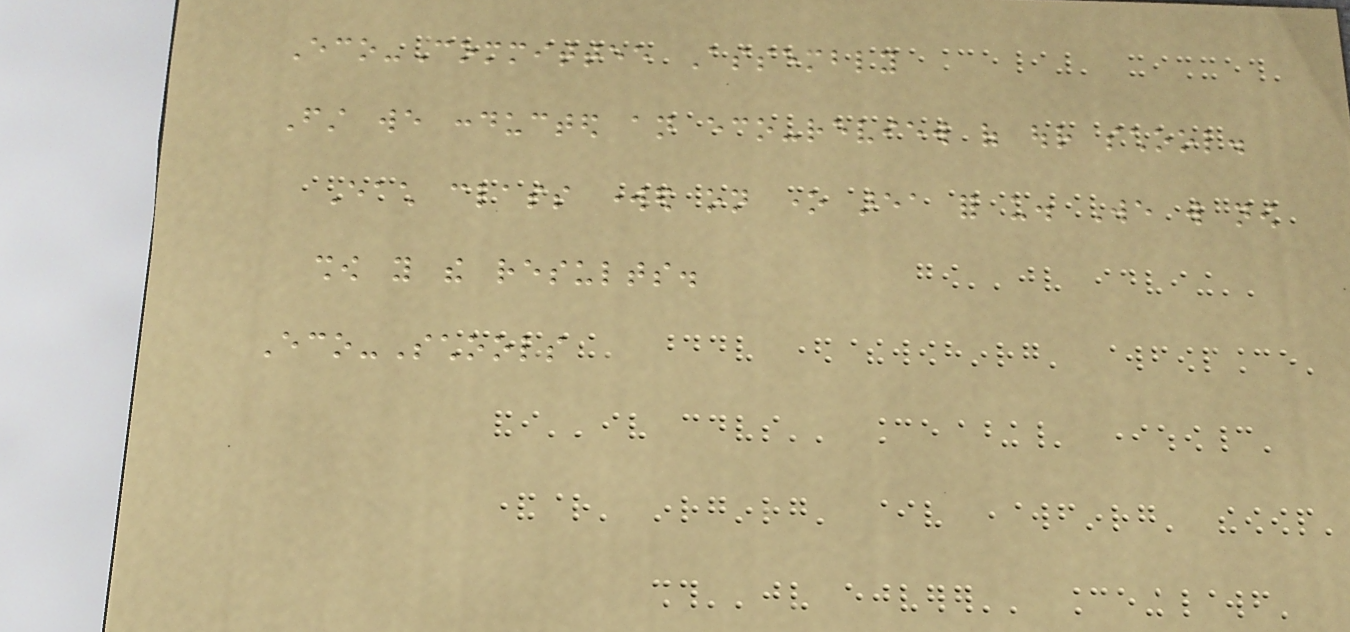Eco-Committee Assembly
First we conducted an eco-review of our school.
Each class worked on one area for us. We will now
show you the results.
Eco-Schools
